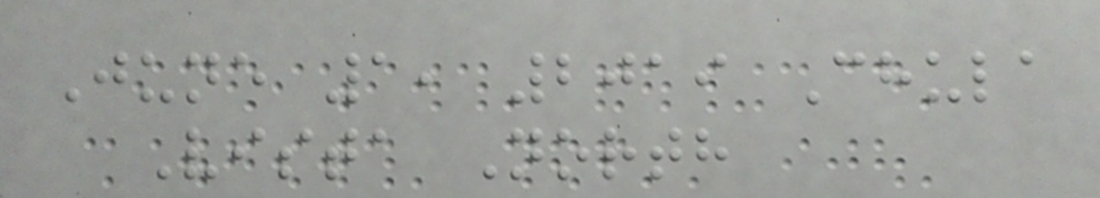June 1, 2019 Chula
Vista North
